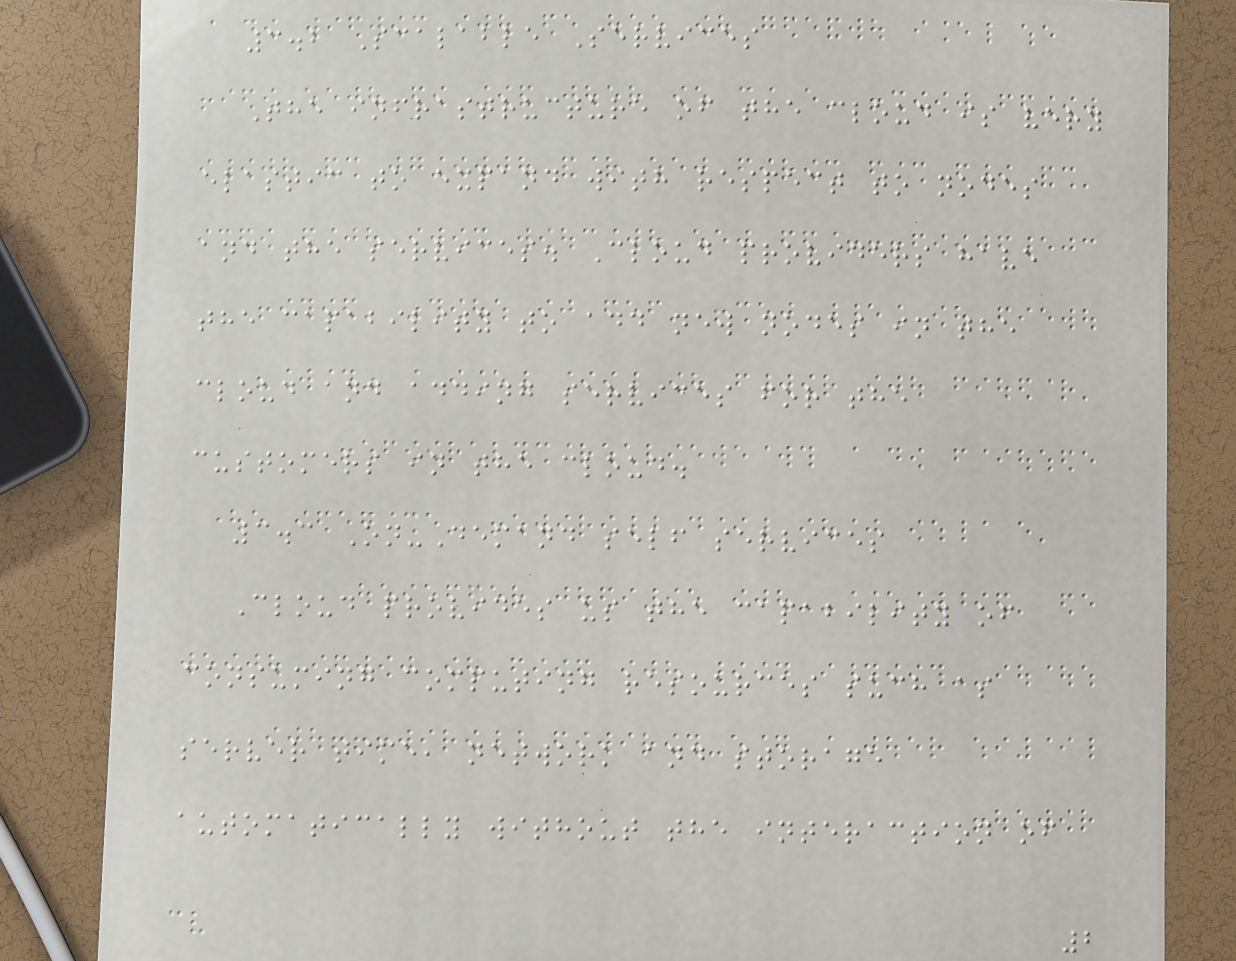3.2 Scalable Services
The infrastructure of the cloud is very
elastic to expand with respect to nodes
and the services. Cloud providers have
the capability to add new nodes in the
cloud and adding services for the
customers in the cloud.
3.3 On-Demand self services
Cloud provides us the capability of
consuming computing resources such as
server time, network and storage
automatically without the interaction of
2
